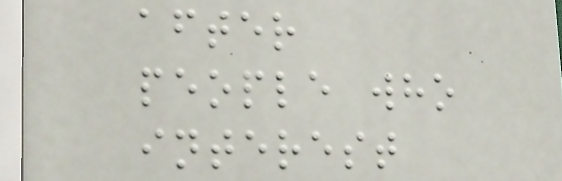after
people who
interest
